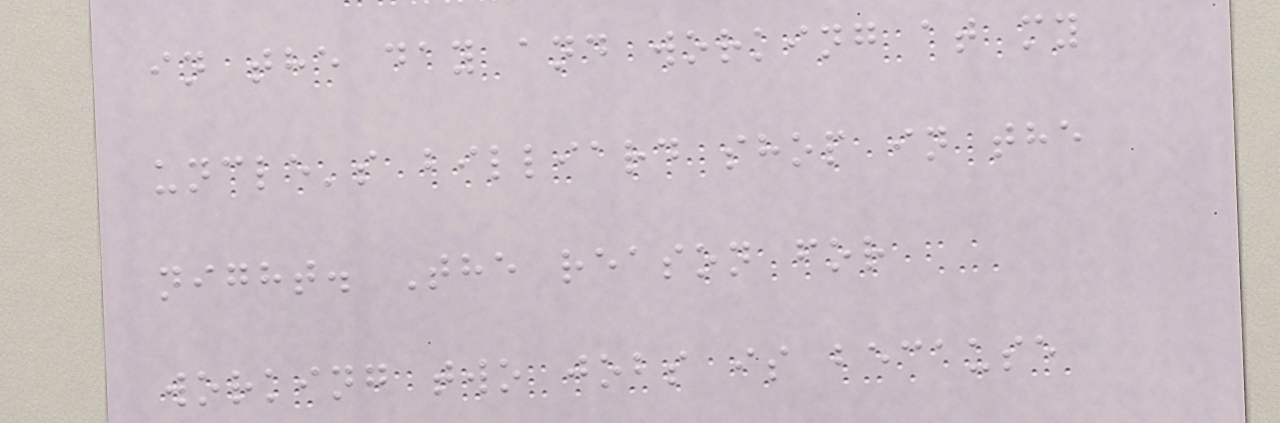in the day and working at my
uncle's billiard shop in the
night. The reason for
working two jobs is because
